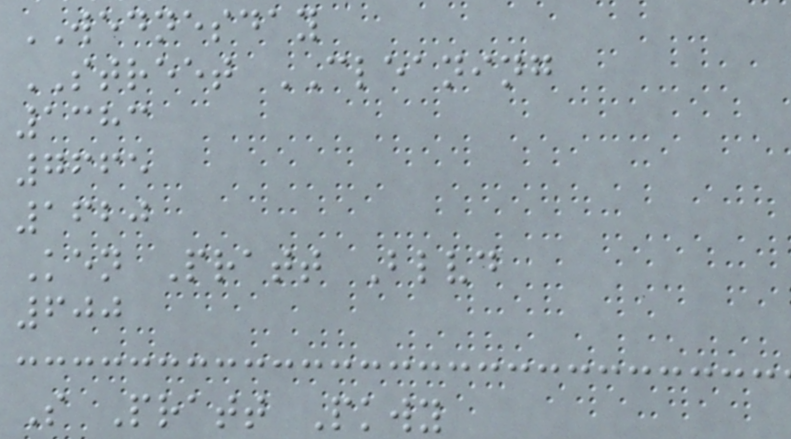WEDNESDAY
STREET CLEANING
1383
7665
1620
Ken Pratt Blvd
600
S Pratt Pkwy
